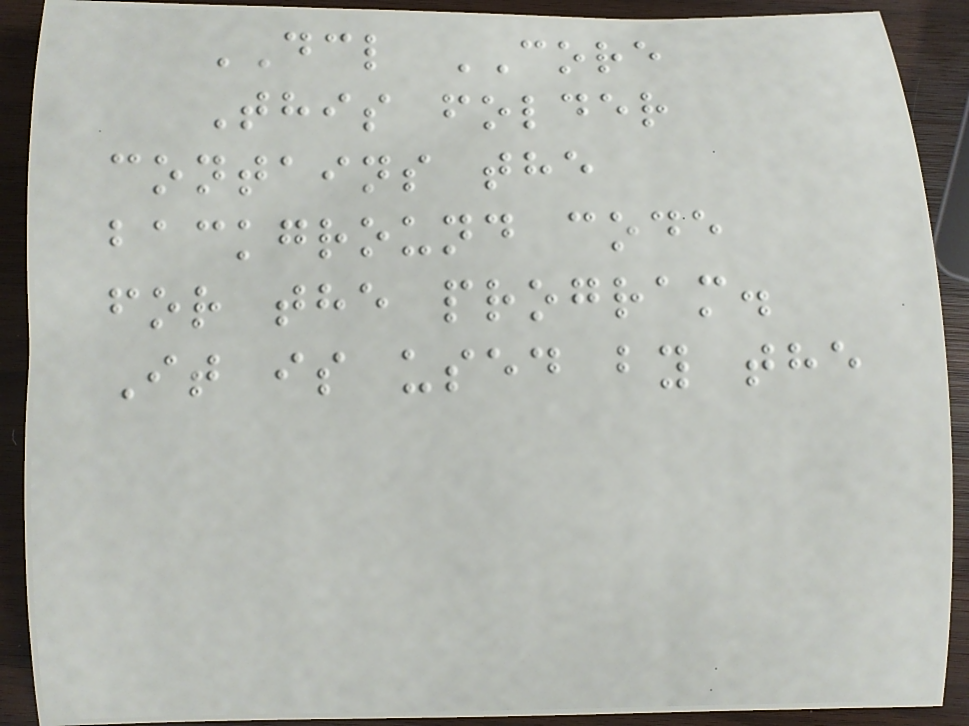DCL CORE
This folder
contains the
background code
for the program.
It is used by the
